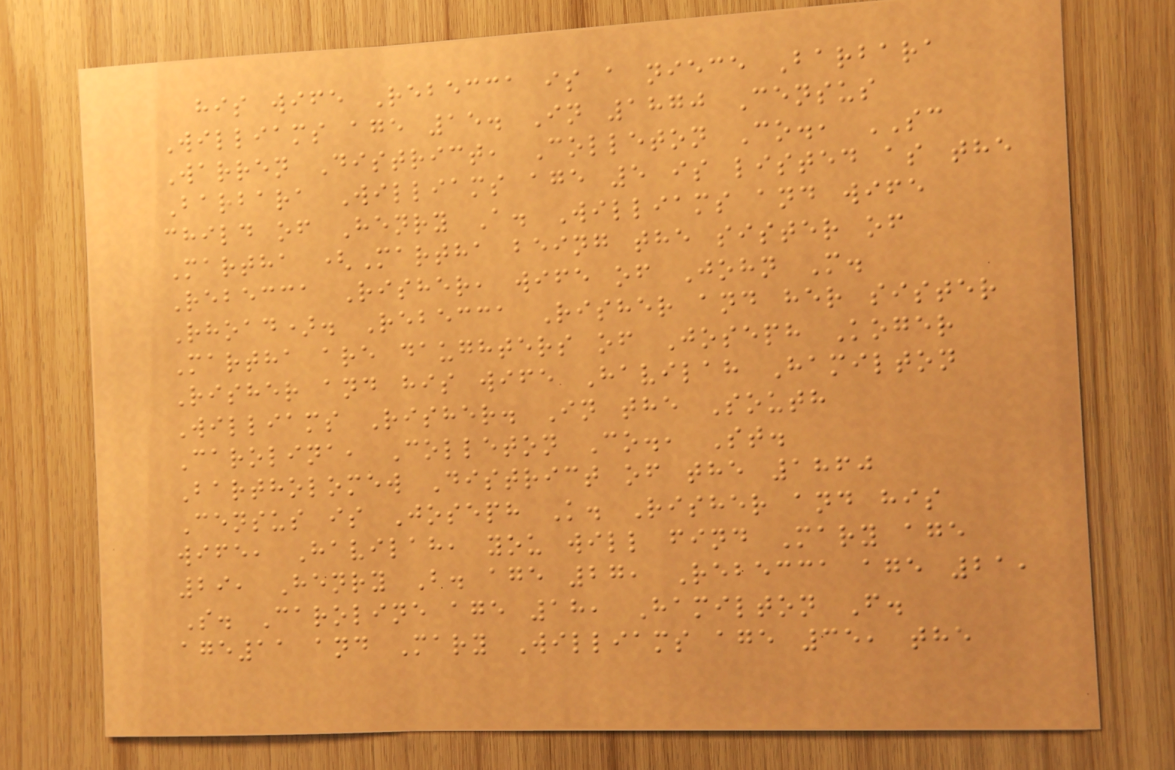his wife Rebecca is a niece Barbara
Williams age 15. In 1870 Census
Warren District, Colleton Co., SC
Barbara Williams age 5 is listed as the
child of Henry A. Williams and wife
Martha (Martha being the sister of
Rebecca Risher, wife of John M.
Rhoad). Rebecca Risher and her sister
Martha are daughters of Joseph Koger
Risher and his wife Havilah Hamilton
Williams Risher. In the South
Carolina, Colleton Co., St.
Bartholomew District of the 1860
Census is Joseph K. Risher and his
wife, Havilah, you will find Mary age
29, Henry B. age 27, Rebecca age 21,
S. Caroline age 18, Hamilton F.
age11 and Mary Williams age 35, the
